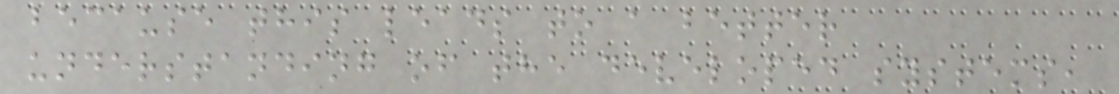because this leads to a better
understanding of the developed systems,
